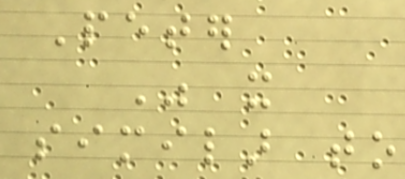Peter
Was it
similar to
